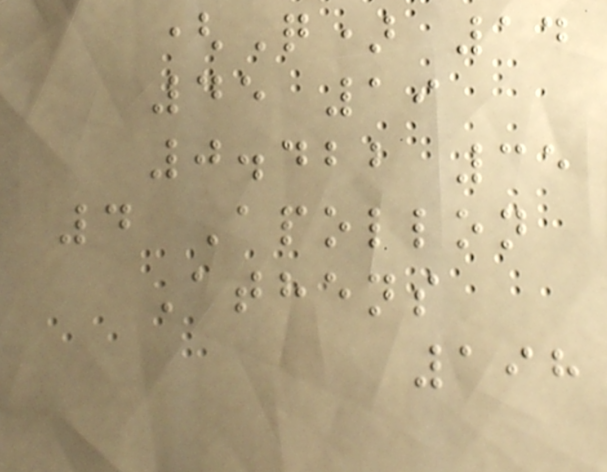(Q) 14
45 19
0.422 35
4 Apollon
Athens
198
